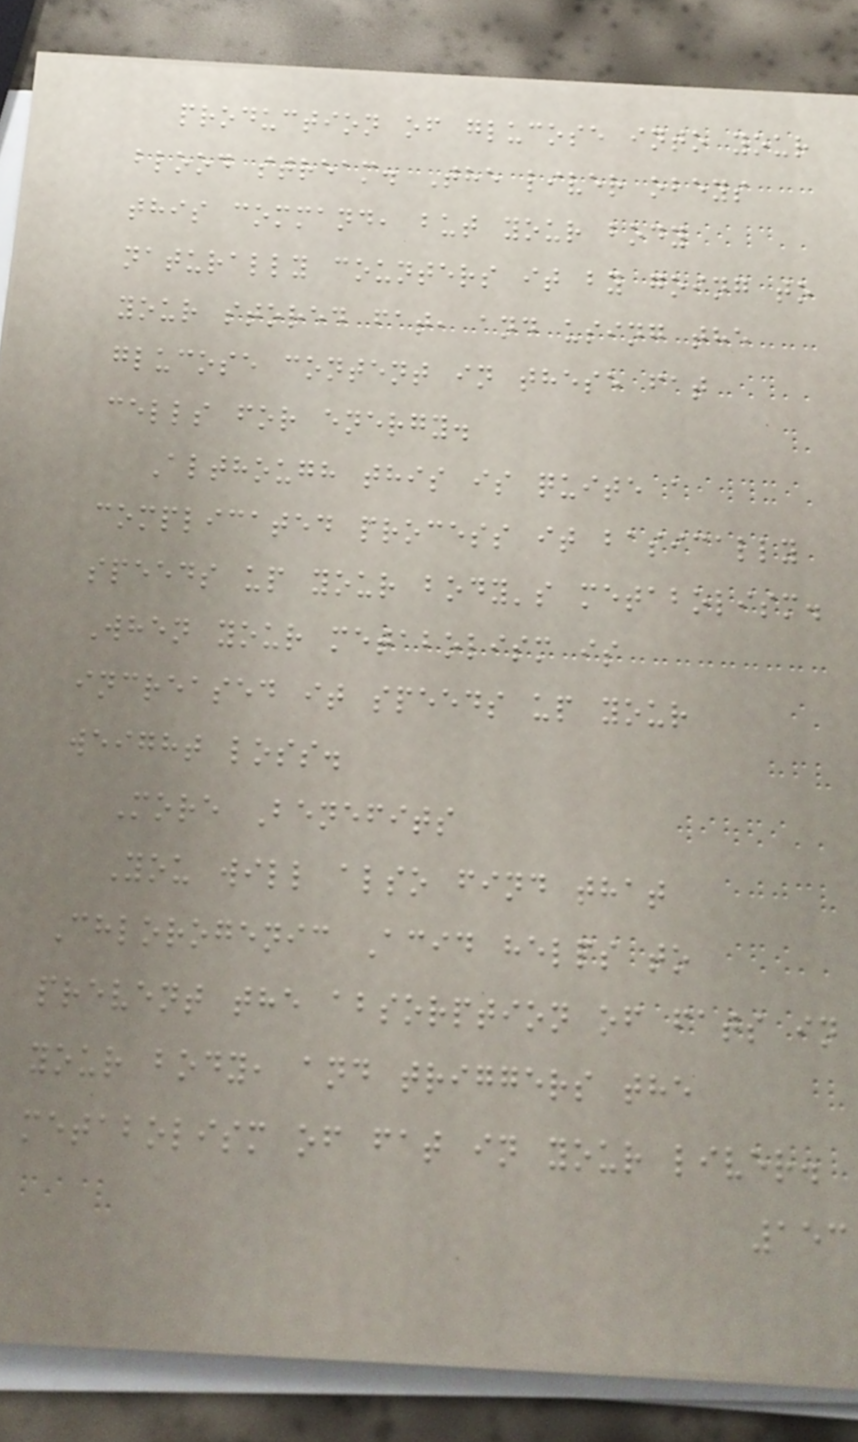production of glucose into your
blood stream. The liver obeys
this command, but your body
naturally counters it by going to
your stored fat, and using the
glucose content in these fat
cells for energy.
Although this is quite a
complicated process it basically
speeds up your body's metabolism.
When your metabolism is
increased it speeds up your
weight loss.
More Benefits
You will also find that
Chlorogenic Acid helps to
prevent the absorption of fats in
your body, and triggers the
metabolism of fat in your liver.
153
